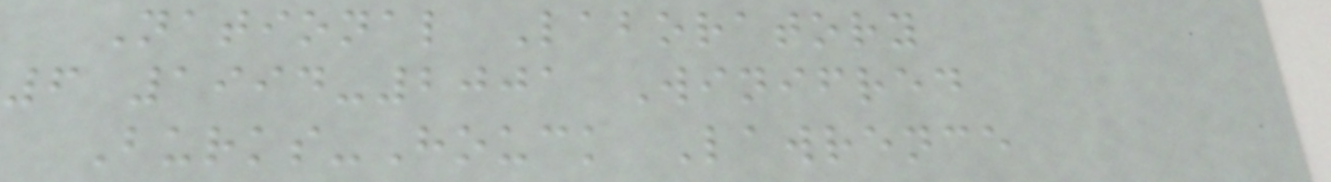National Laboratory
6 1994-2001 Winifred
Burks-Houck Lawrence
